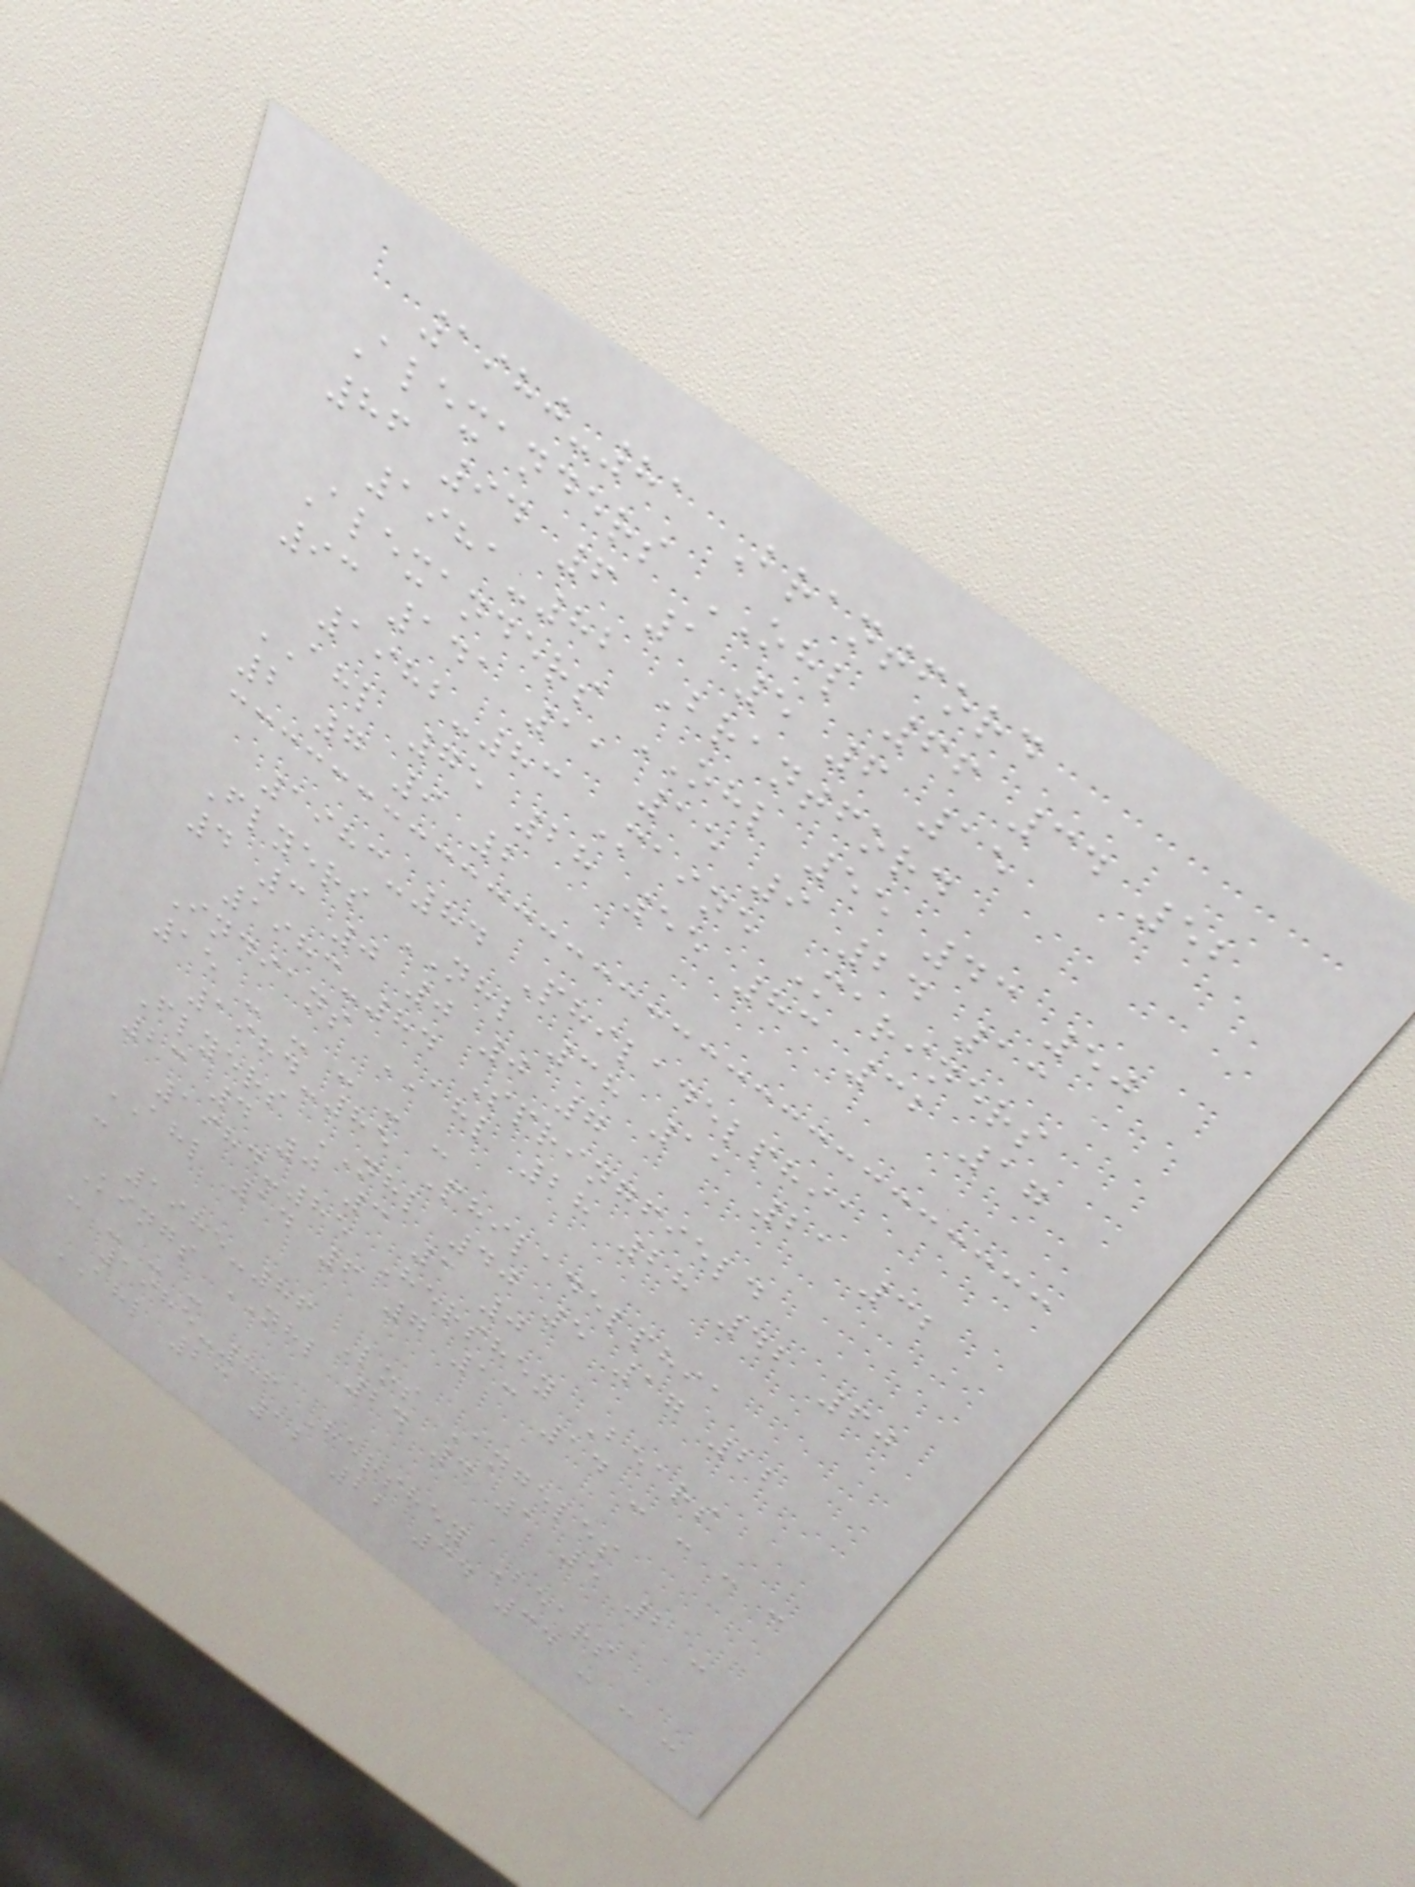1980-81 Brantford
Alexanders OHL 66 34 52
86 94 6 1 5 6 15
1981-82 Brantford
Alexanders OHL 55 43 50
93 141 11 15 9 24 13
1982-83 Maine Mariners
AHL 75 28 55 83 32 17
2 7 9 2
1983-84 Philadelphia
Flyers NHL 38 11 21 32
4 3 0 0 0 7
1983-84 Springfield
Indians AHL 28 28 42 60
15 - - - - -
1984-85 Philadelphia
Flyers NHL 40 5 17 22
23 4 0 3 3 0
1984-85 Hershey Bears
AHL 14 6 7 13 14 - - - -
-
1985-86 Los Angeles
Kings NHL 24 4 1 5 2 -
- - - -
1985-86 Hershey Bears
AHL 23 12 22 34 34 - - -
